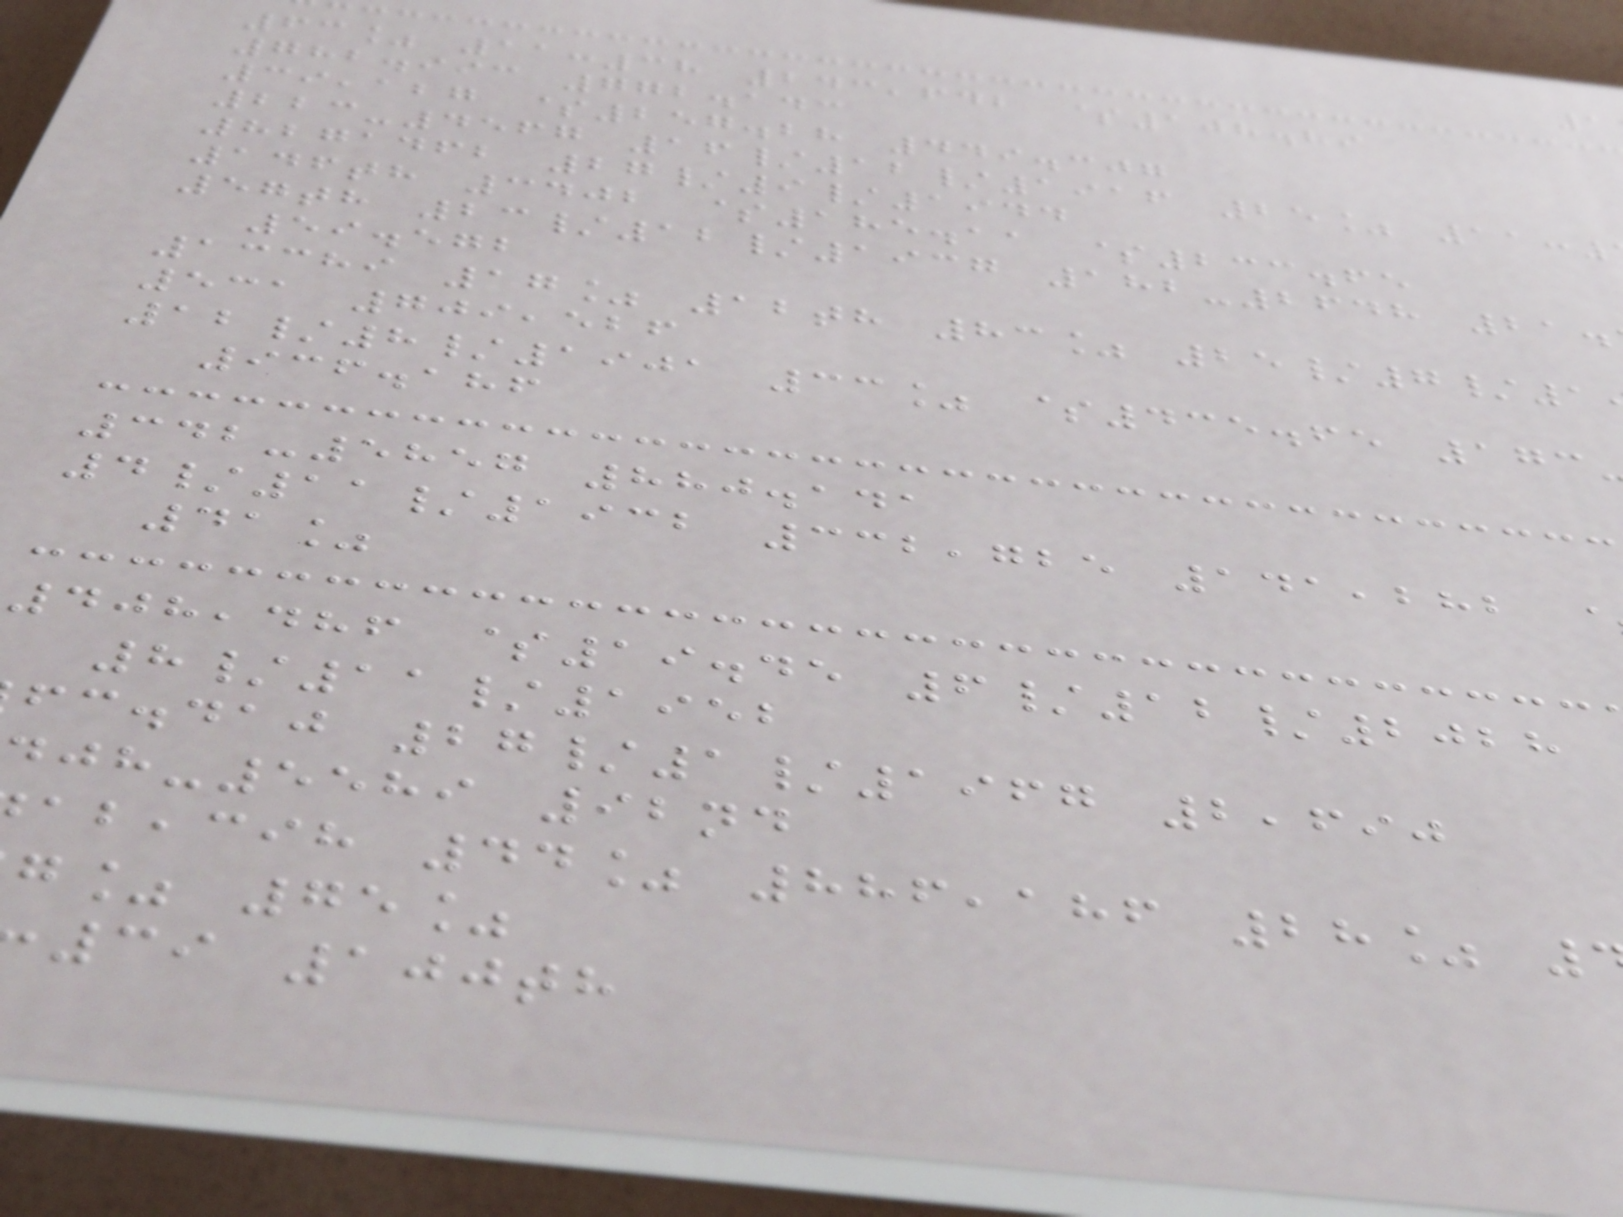63% 11:38 243,642 $108.89
782.993 772.143
39,127 $257.28 449.307
223-4567 16/12/1916 25% 11:
8271462 27/9/1944
146th 3402 $185.11 $233.65
57th 23/12/1937 182-2648 21.
59.572
13389 17% 12th 83% 25/7/1
531 709,526
12/8/1901 33% $435.65 173
936.186
342-5857 880.141
4/11/1932 332,725 141,282
41%
408,486 $19.45 6/12/2028
8/11/1952
fc.daj 27/1/1967 2,690
-5589 92nd
,cih 44% 886,186 28%
g% 75%
39 100th
